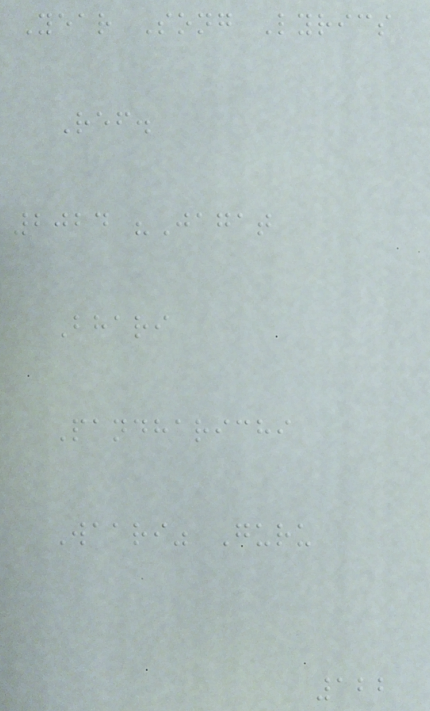Year Song Lyrics
Ref.
2024 "Jagat
Bhari
Pandharichi
Waari" Guru
122
